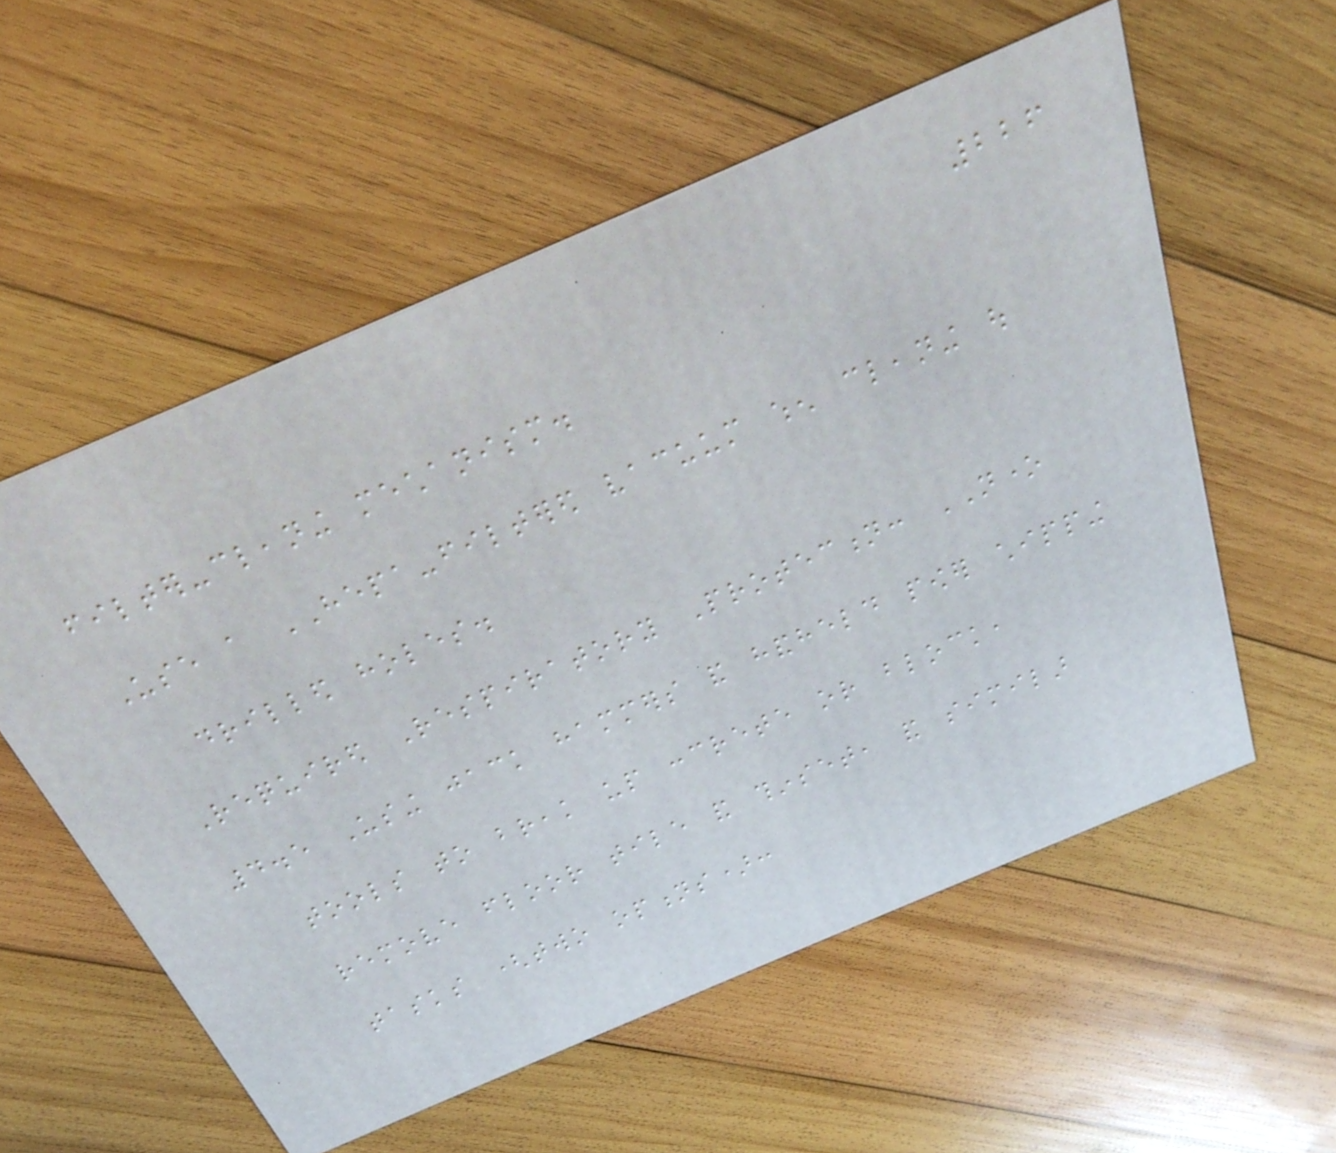226
filter-cleaning mechanism.
Use a HEPA-filtered vacuum when cleaning out
drilled holes.
Required Respiratory Protection: NONE
4.5 Using jack hammers and handheld power chipping
tools to break up concrete or block,
remove floor tile and thinset, and similar
tasks (two options):
